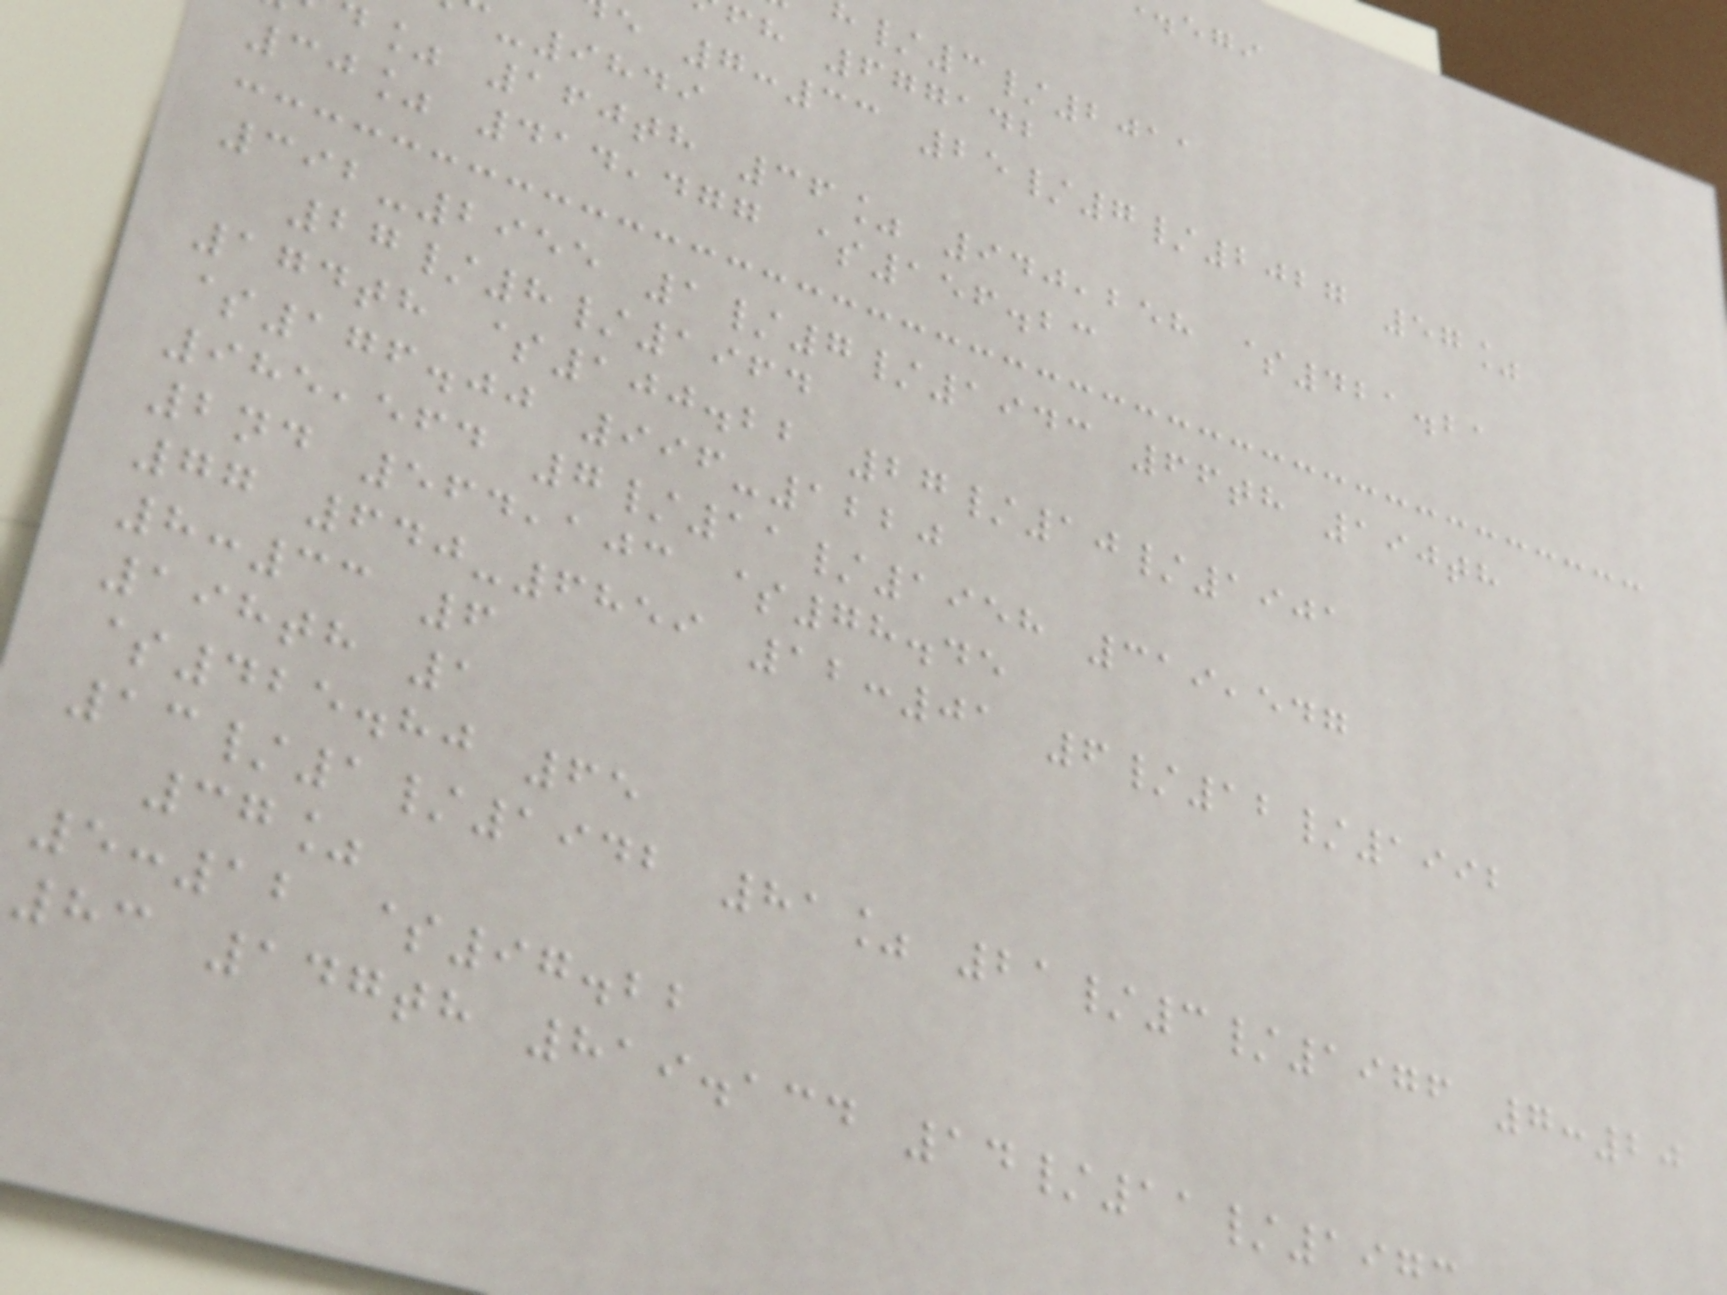/3/2011
fh 677142
e 7:33 25/7/2027 57%
-9849
% 160th 36% 940,258 $421.21
30% 414,477 $156.23
392-2955 1/7/1943 66th 190th
27/8/1964
174th $100.22 27/10/1901
$176.00 996-1220
985,564 7/11/1958 319,547
2nd 564,103 $78.45
77 640-6859 12:01 6/12/1992
8:33 6
198th 1
$425.80 65
13/1/1942 81% 21/3/1976 7:20
37%
5:12 $97.22
83 147th 819.134 14/11/197
